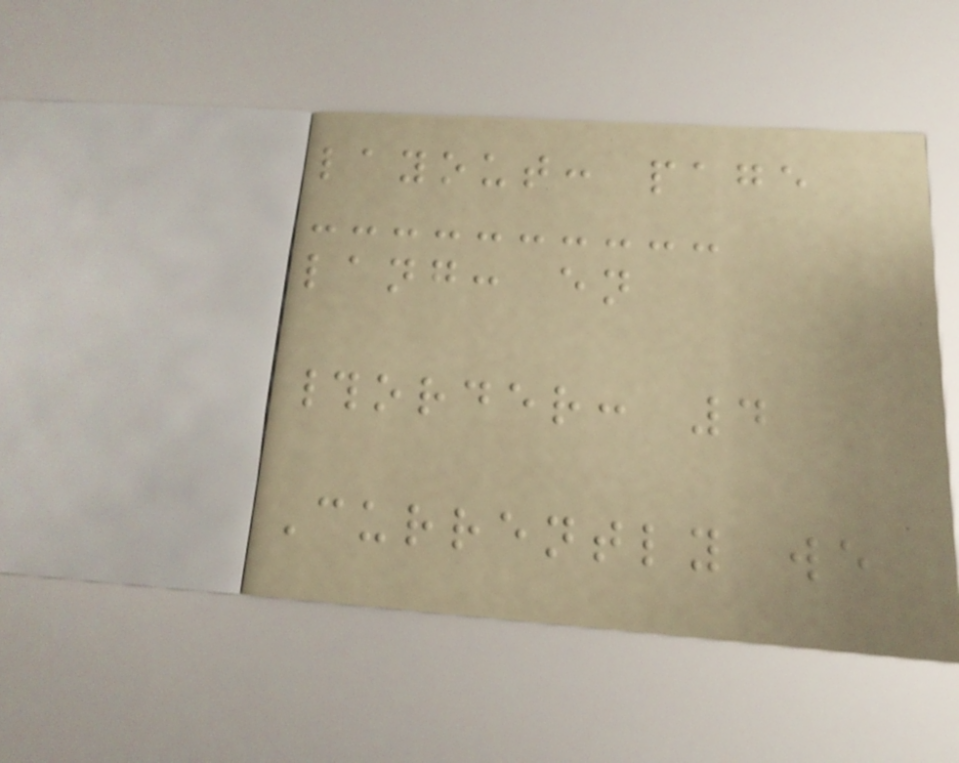layout: page
lang: en
#order: 4
Currently we
